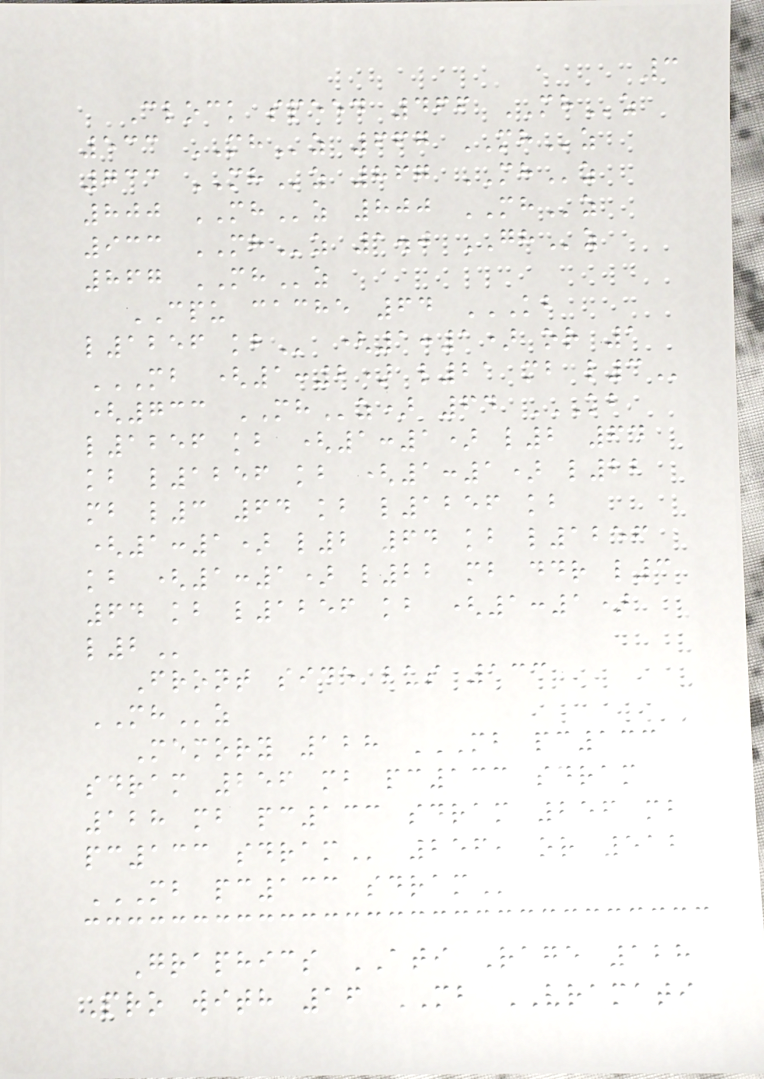3
Clock speed 466 MHz
533 MHz 667 MHz
733 MHz 867 MHz
800 MHz 800 MHz
933 MHz 1.0 GHz
867 MHz
CPU cache 64 KB
L1256 KB (1:1) or 1
MB (1:2) L21 MB L3
(733 MHz) 64 KB
L1256 KB (1:1) L2 64
KB L1256 KB (1:1) L22
MB L3 64 KB L1256 KB
(1:1) L2 64 KB L1256
KB (1:1) L22 MB DDR L3
64 KB L1256 KB (1:1)
L2
Front side bus 133
MHz
Memory 128 MB PC133
SDRAM 256 MB PC133 SDRAM
128 MB PC133 SDRAM 256 MB
PC133 SDRAM 256, or 512
MB PC133 SDRAM
Graphics ATI Rage 128
Pro with 16 MB VRAMATI
